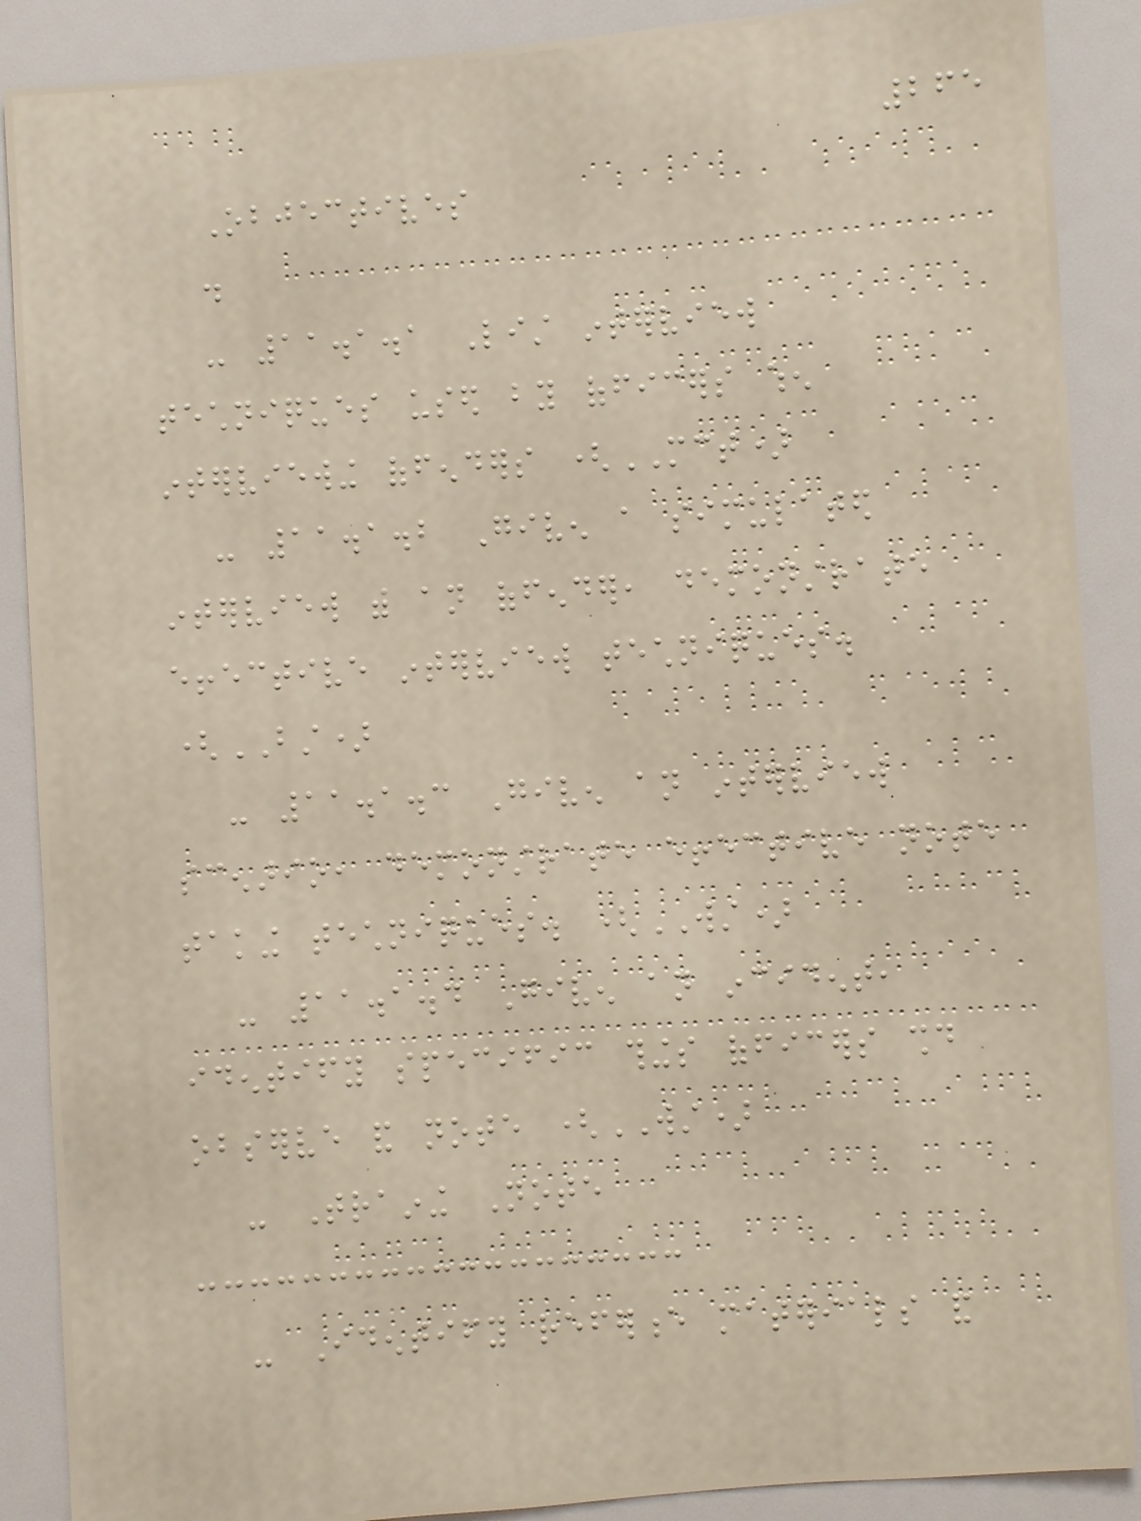265
Objectives
.
- 11.1.1 List interview
techniques used by officers when
interviewing offenders (MCT)
- 11.1.2 Given a simulated
interview with an offender, demonstrate
effective interview techniques.
(BST)
- 11.1.3 Given an interview
scenario, demonstrate effective note
taking techniques. (WST)
- 11.1.4 Given an incident,
identify specific things officers should
observe and note (WST)
- Training Note
- Identify reference materials and
